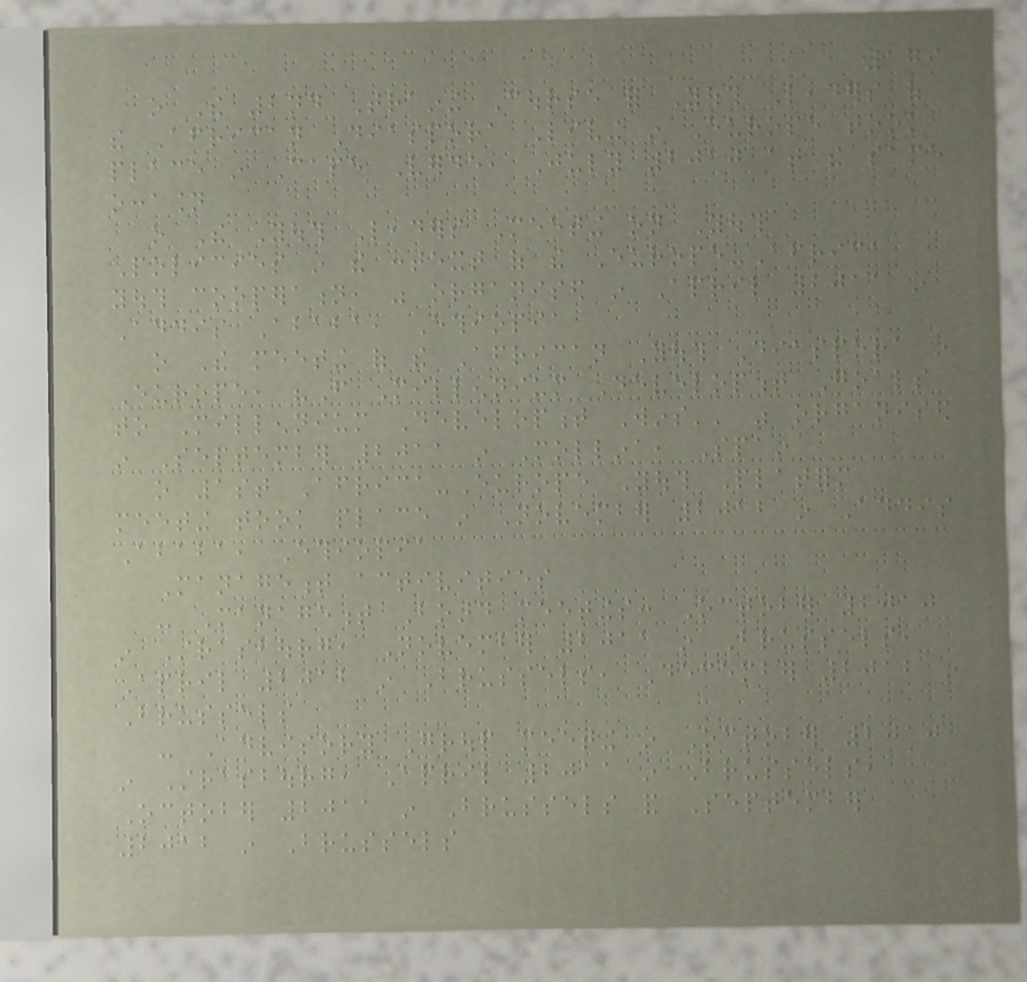179
o The 2nd Training Course for Youth Leaders of
the African Diaspora Living in Europe took
place in Cape Verde, July 2010 at the same
occasion
o The Youth Leaders Meeting on Youth
Policies in the context of the Europe-Africa
youth cooperation, was organised in April 2011 in
Addis Ababa, Ethiopia
o The meeting of the African Youth Diaspora in
Europe, "From Millennium Development Goals
to Millennium Development Wins'' was organised
in September 2011 in Mollina, Spain
o 1st Africa-Europe Youth Platform
meeting took place in November 2012 in Addis
Ababa, Ethiopia
Management activities
- Management Board meetings: October 2010
in Strasbourg, November 2011 in Brussels,
April 2012 in Brussels, December 2012 in
Brussels
- Advisory Group meeting in October 2010
in Strasbourg, April 2011 in Brussels,
October 2011 in Brussels and September
2012 in Brussels
